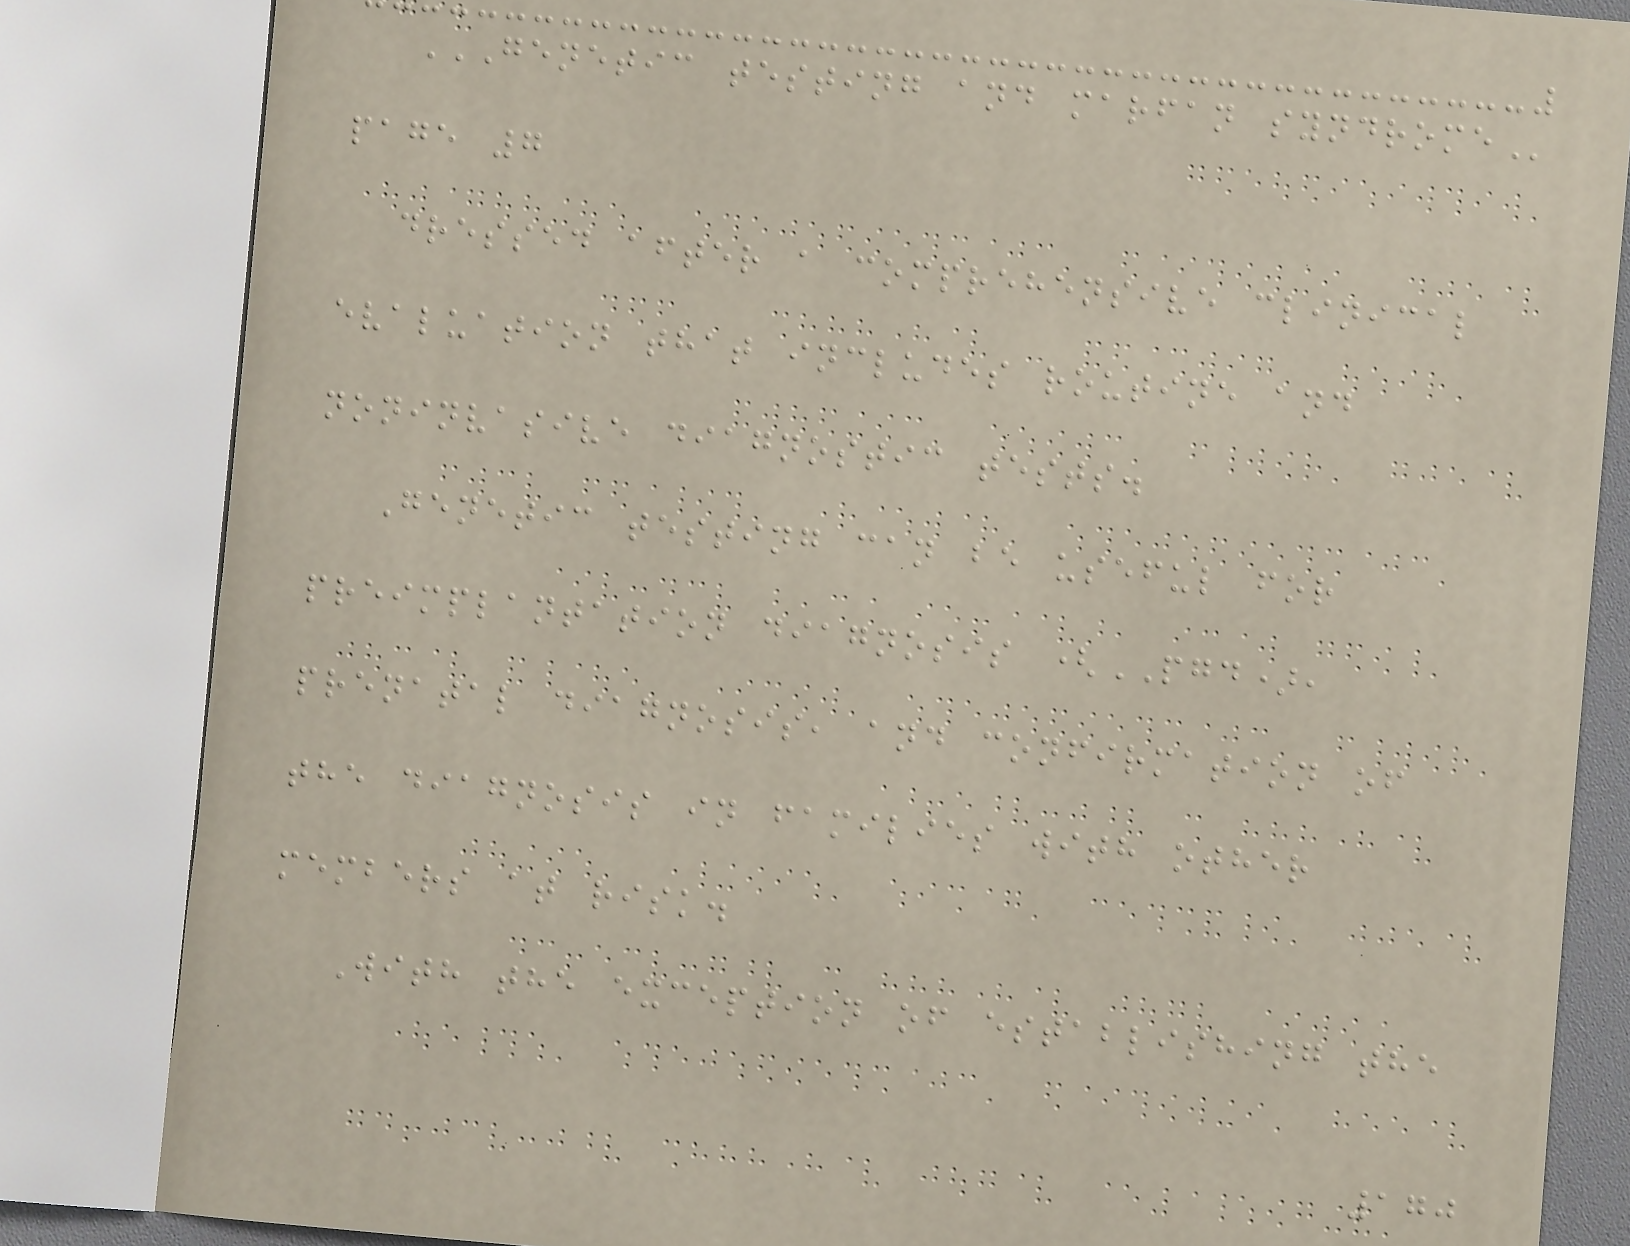GENETIC TESTING AND MARFAN SYNDROME
page 7
dressed after a comprehensive clinical
evaluation that includes routine and
noninvasive diagnostic tests.
Genetic testing can be useful for
preimplantation diagnosis (PGD),
prenatal diagnosis, and confirmation of
the diagnosis in families with other
members at risk.
With the exception of establishing the
170
